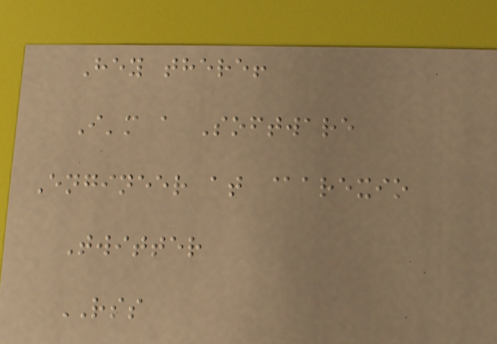Hey there!
I'm a Software
Engineer at @arexio
Twitter
RSS
